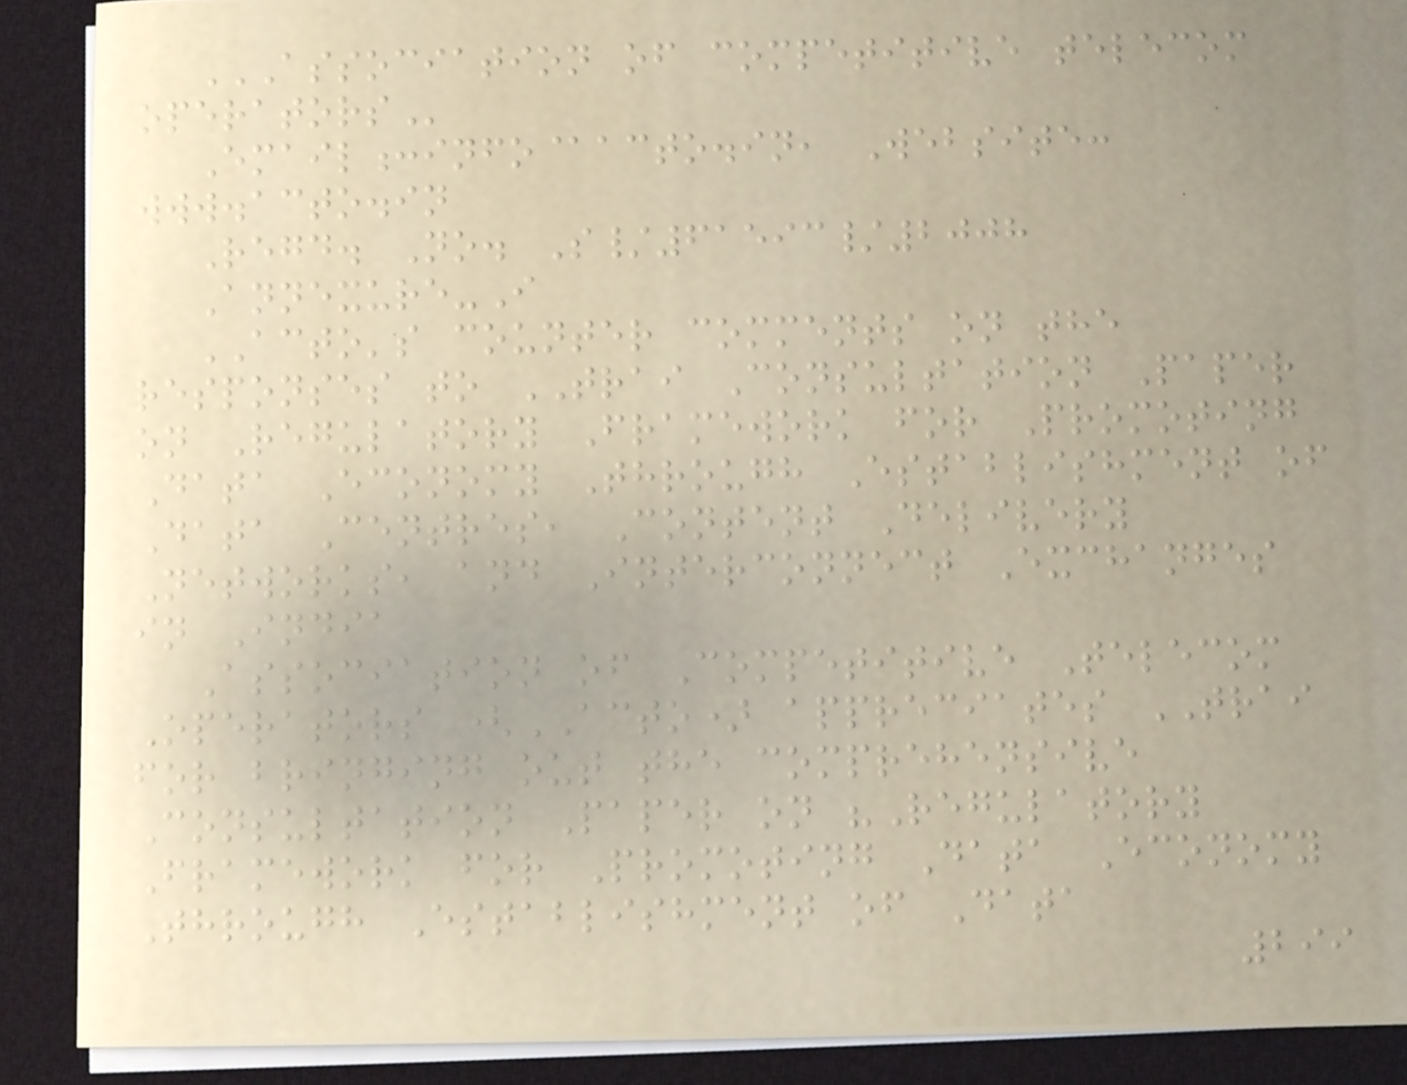ASSOCIATION OF COMPETITIVE TELECOM
OPERATORS
Email:info@acto.in, Website:
www.acto.in
Regd. No. S/61593/2008
Annexure-I
ACTO's counter comments on the
responses to TRAI Consultation Paper
on Regulatory Framework for Promoting
Data Economy Through Establishment of
Data Centres, Content Delivery
Networks, and Interconnect Exchanges
in India
Association of Competitive Telecom
Operators (ACTO) appreciates TRAI
for bringing out the comprehensive
Consultation Paper on "Regulatory
Framework for Promoting Data Economy
Through Establishment of Data
299
